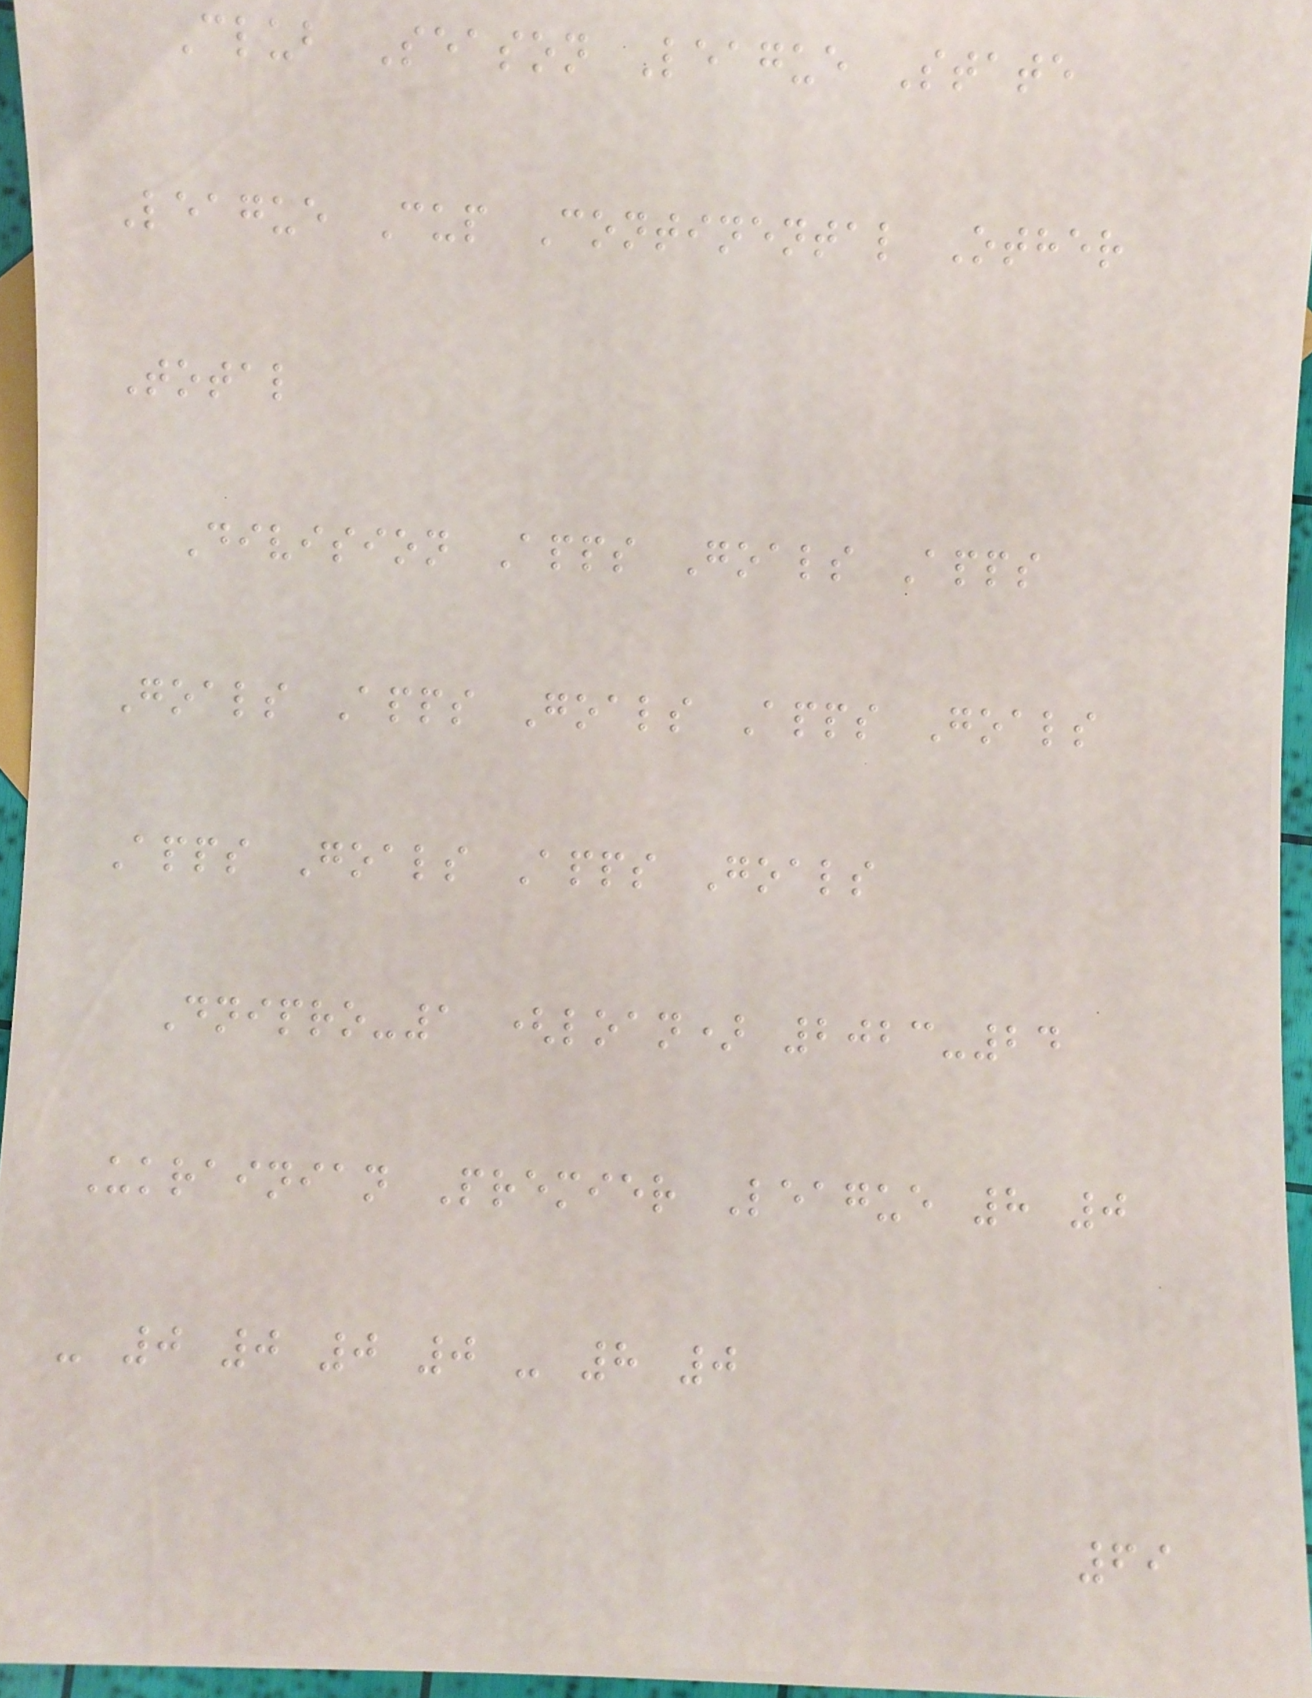Club Season League State
League Cup Continental Other
Total
Division Apps Goals Apps
Goals Apps Goals Apps Goals
Apps Goals Apps Goals
Dnipro-1 (loan) 2023-24
Ukrainian Premier League 8 0
- 0 0 0 0 - 8 0
69
